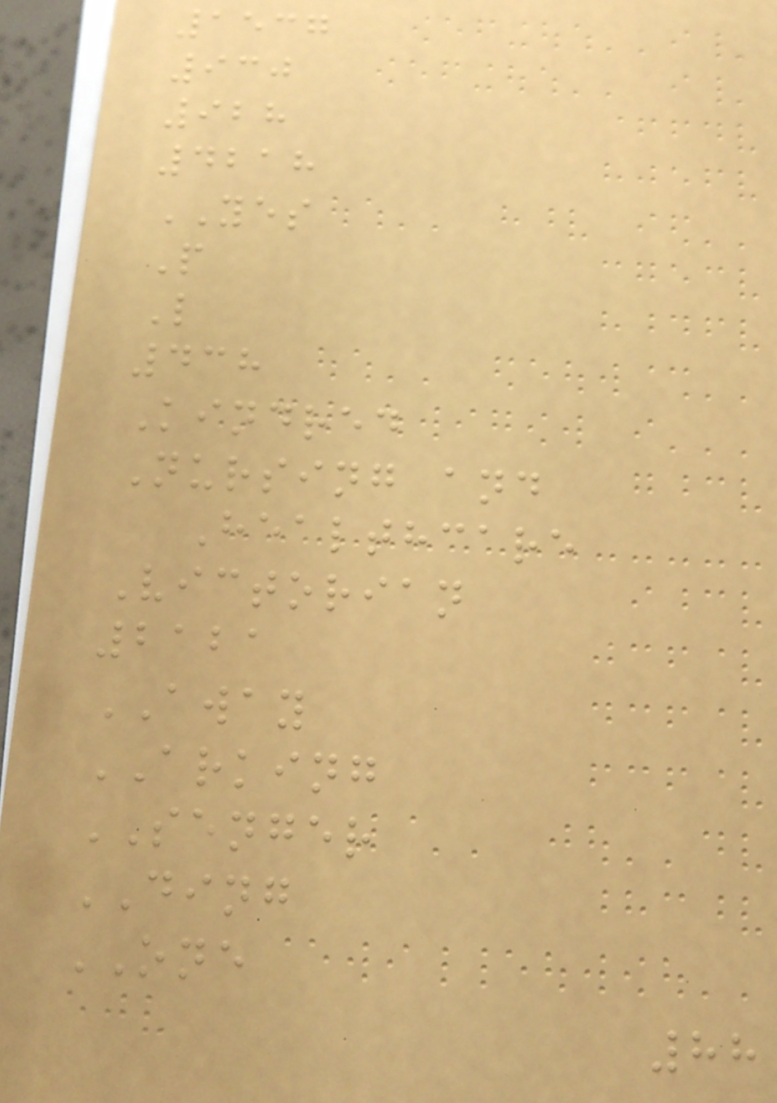1537
930
928
4218
YES
P
L
438
Kindred
Nursing and
Healthcare
Victorian
2121
AWAY
ARKING
SENGER
DING
ONE
88
